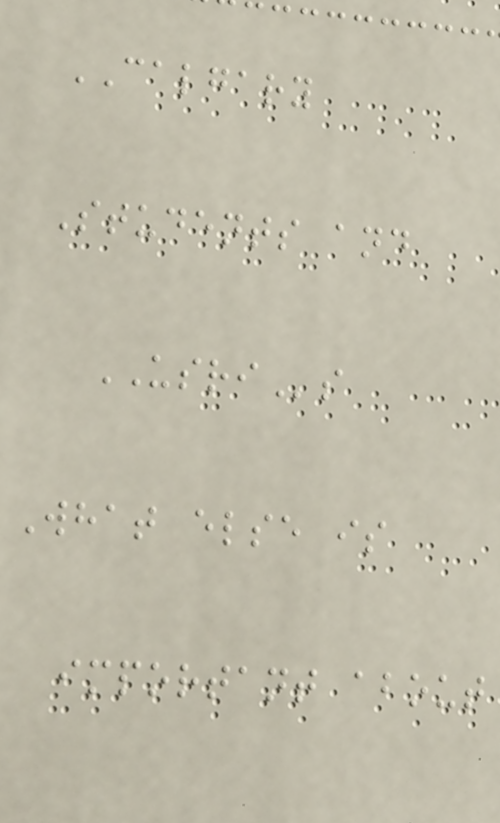CALGARY
Students and
USRIs
What else is
important about
